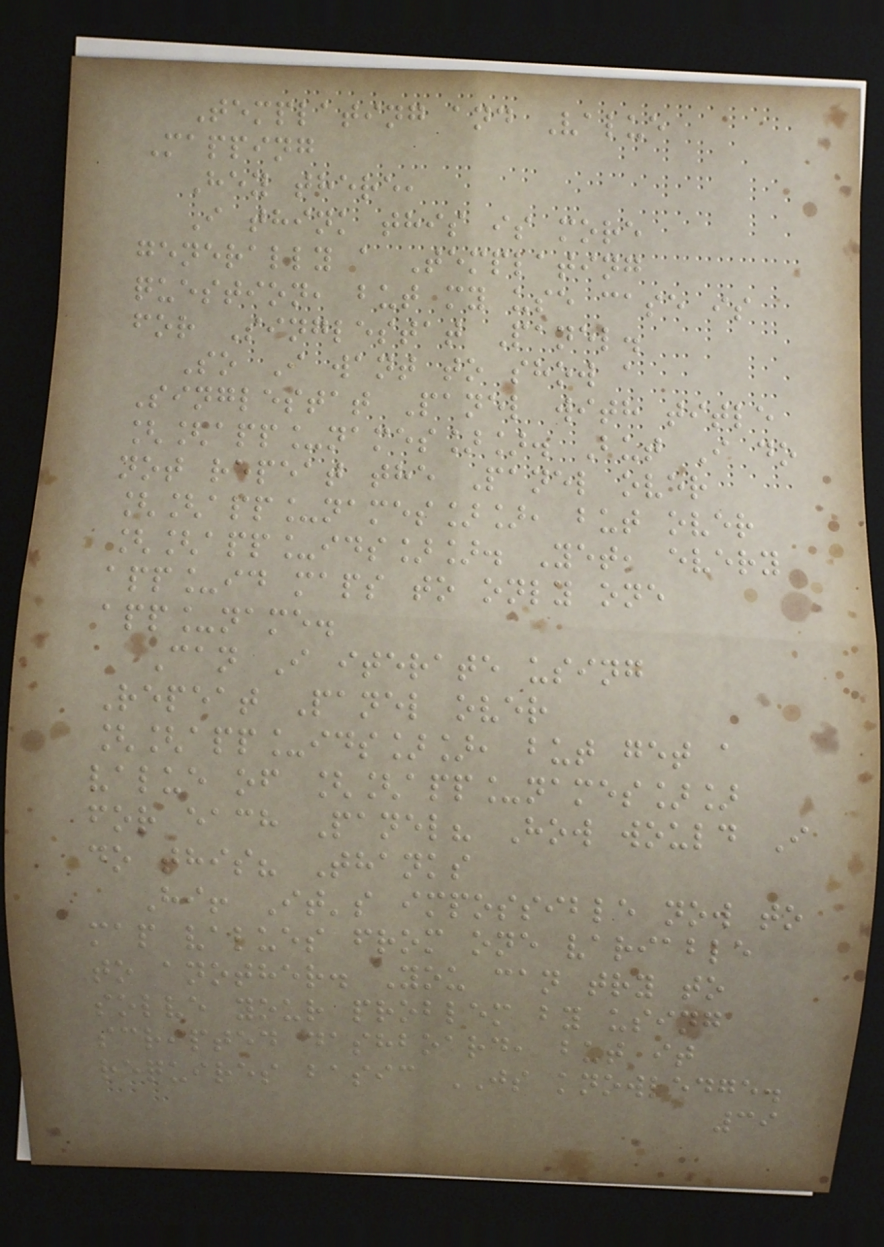Templating and Value
Mapping
Hey there,
I think this is more
generally a Templating
question, but my use case is
for Singlestat Panel.
So I want to show a
Singlestat Panel with title
[[app_names]]. But I do
not repeat the Panel over
[[app_names]], but over
[[app_ids]]. Yet, every
app_id maps to only one
app_name.
Can I iterate using
Repeat Panel over
[[app_ids]], but get a
value of [[app_names]]
for each Panel? How would I
do this? Thanks
Hi! It's impossible now to
map values from one variable
to another. You can try to
solve your problem by using
scripted dashboard, but it
requires basic JS knowledge.
39
